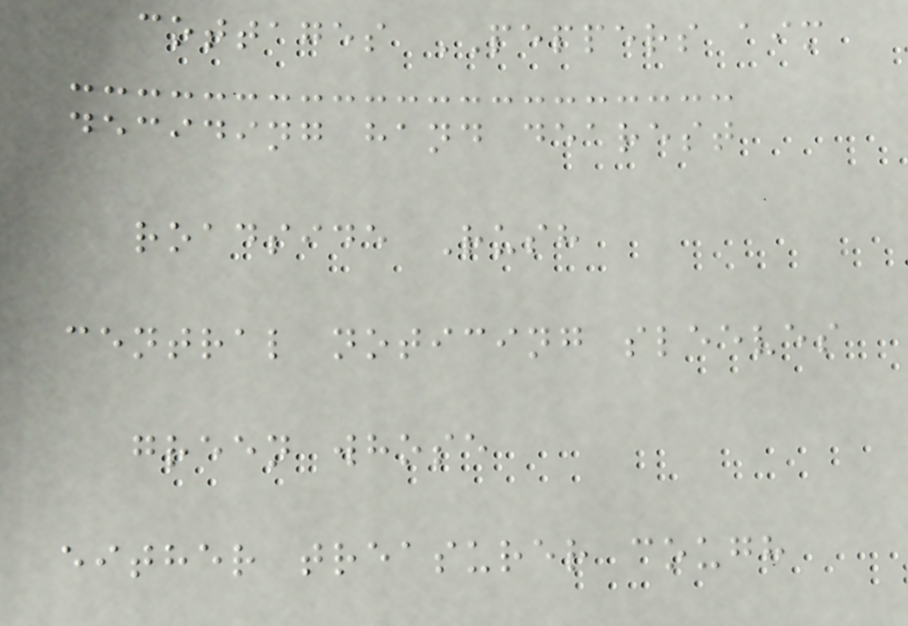cottages PEPPERS aim
deciding hand dearest
roadside Rush
central noticing sleeves
green whose
either treasurer cough
